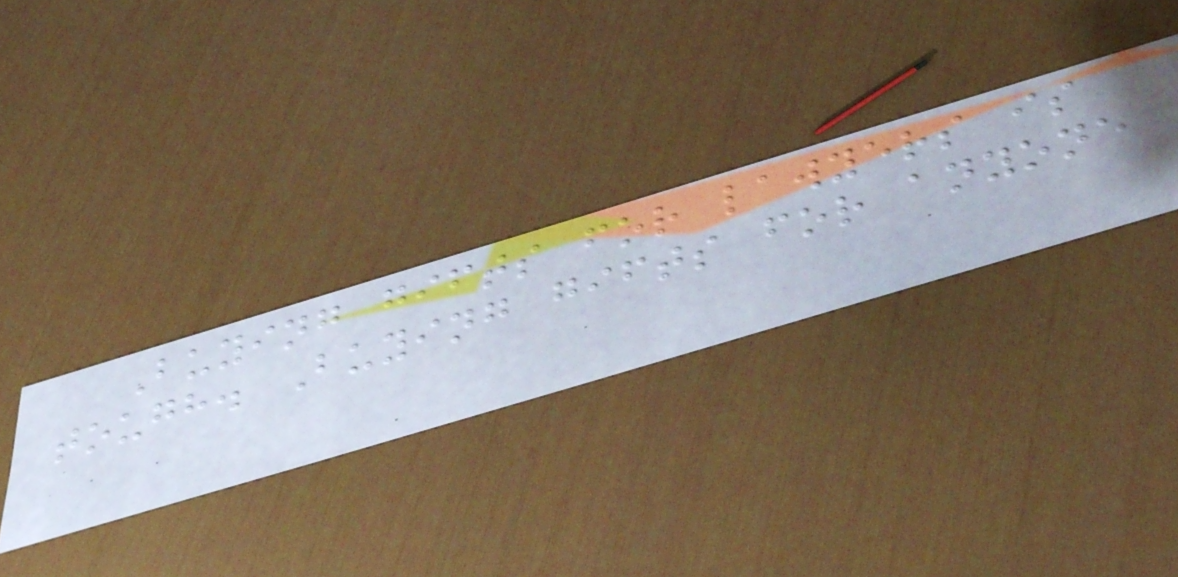Buying gifts for lawyers is
tough. Buying gifts for anyone
